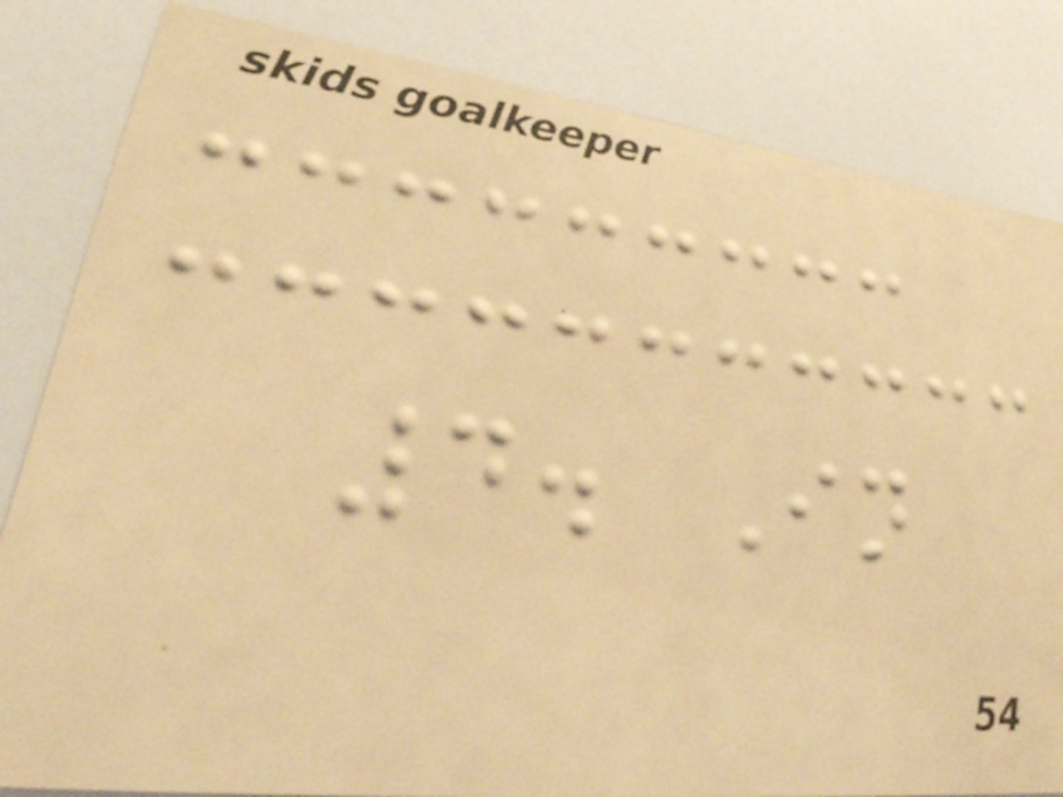4. In
